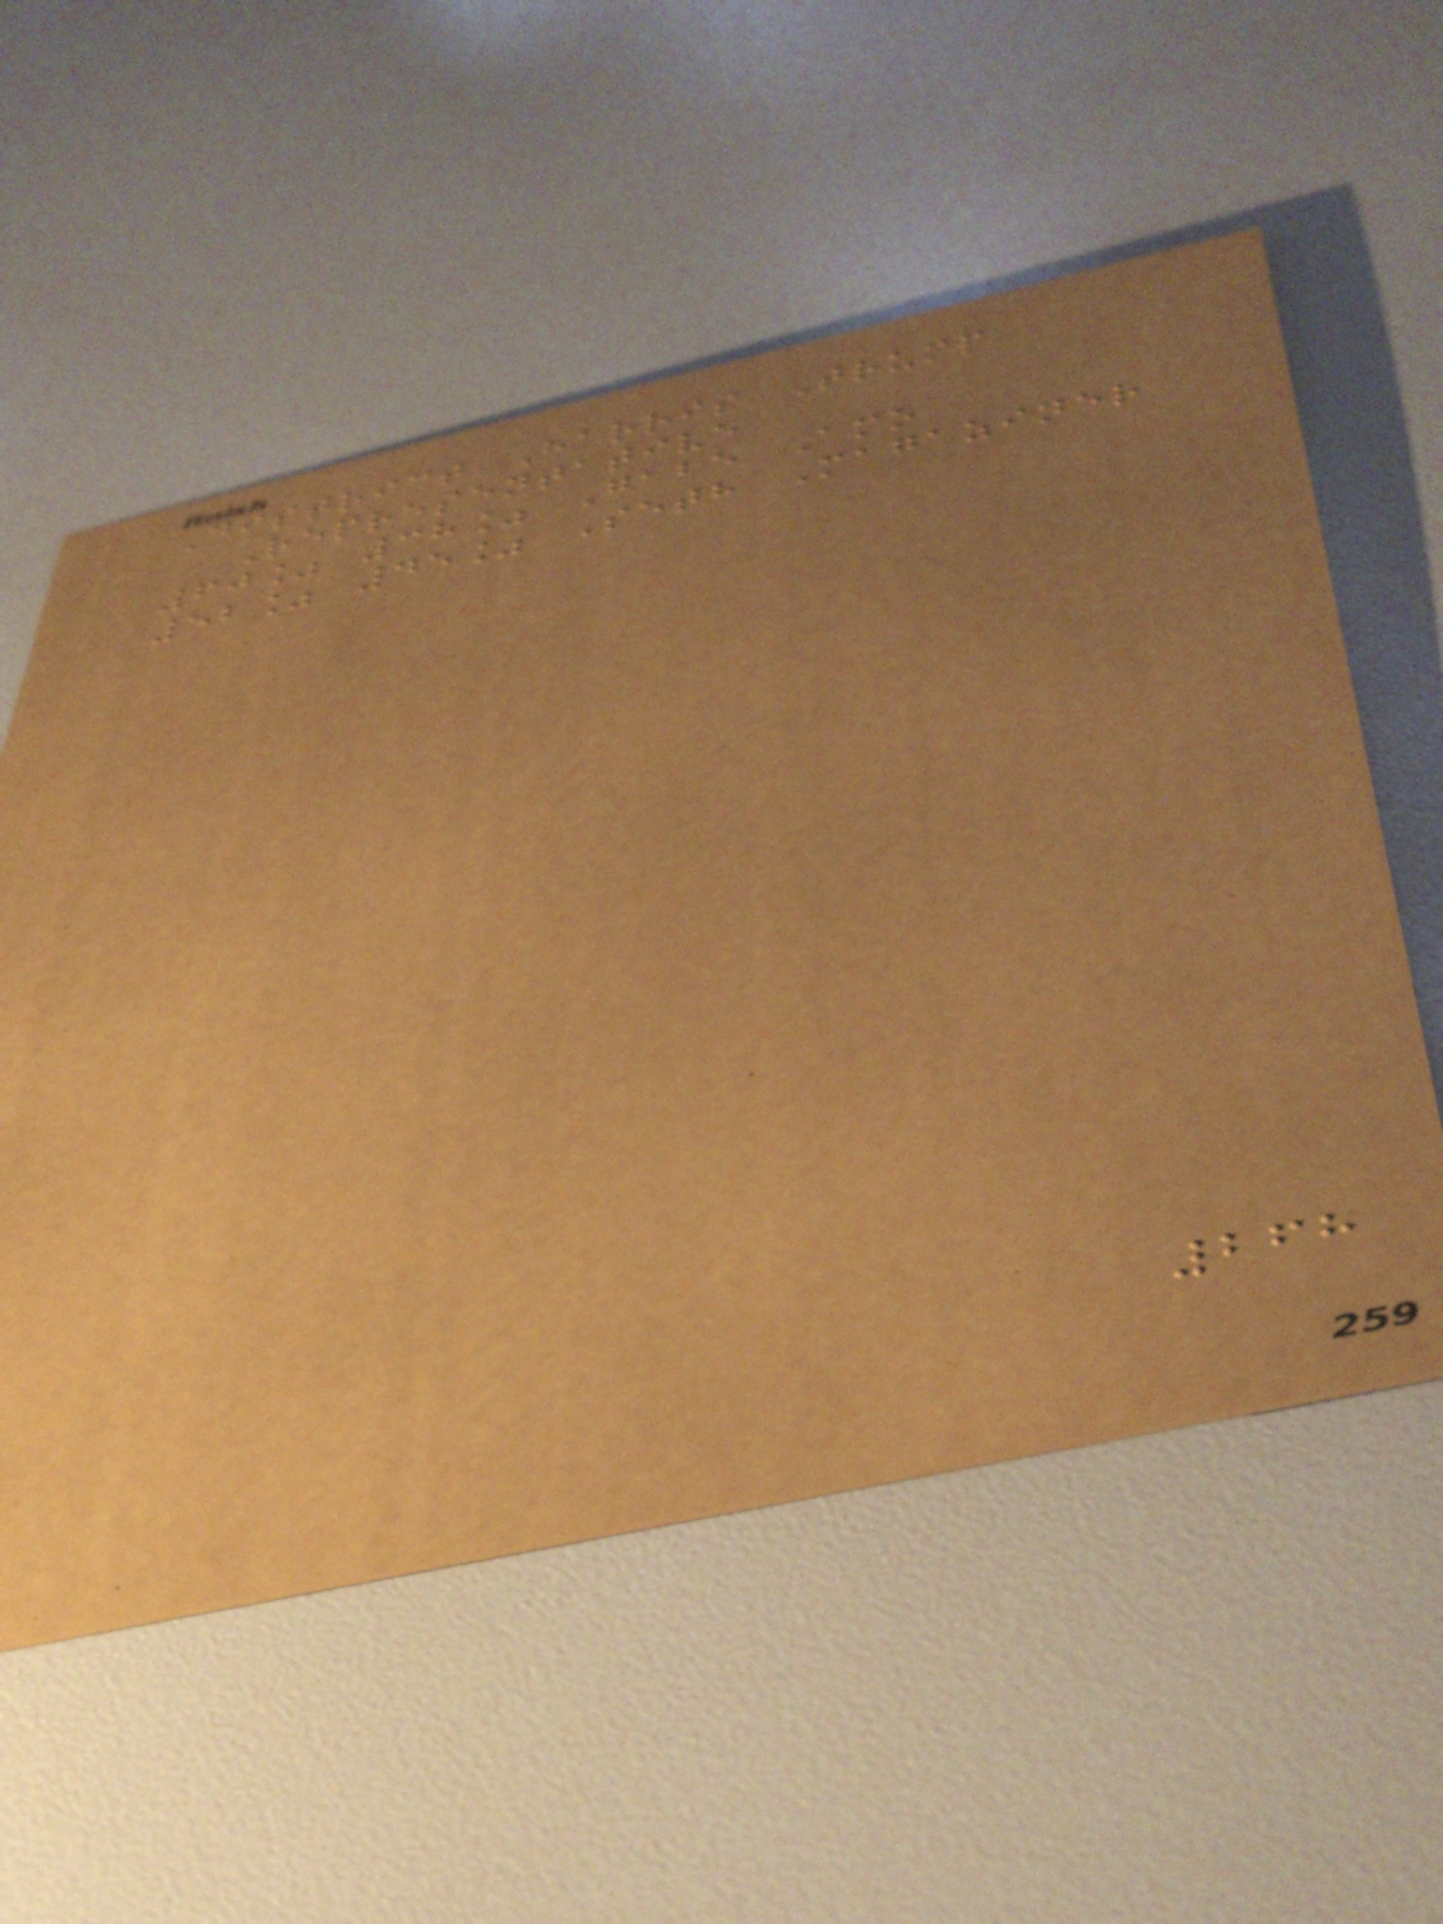District Harris Trump
Representative
60% 38% Gabe Amo
52% 45% Seth Magaziner
268
